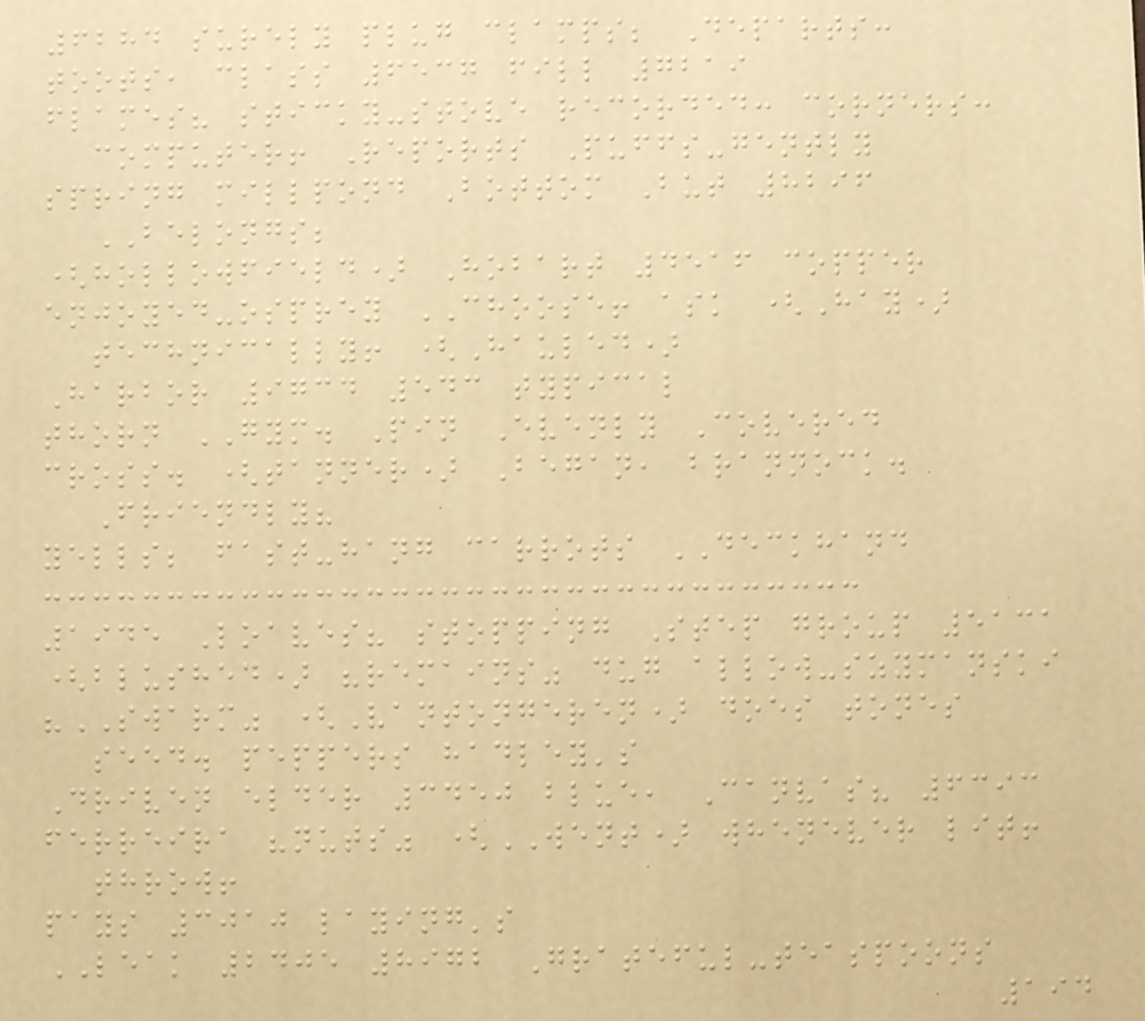6284 surely plug clamps; Departs:
toots, class 6537 fill 7219
flames? sticky-stove recorded: corners:
computer! Reports Puffs-gently
spring millpond Bottom But 8296
BELONGS;
(hollowfield) Hobart 4516 copper
enjoyed-osprey CHOOSE! ask (Hay)
technically! (Hauled)
Harbor 9734 543 typical
thorn GYM. Pin Evenly Covered
cross. (tanner) Began, brannock.
Friendly?
yells; fast-hang carrots DECKHAND
1945 Loaves? stopping Step group 5131
(blushed) "remains" dug allow-szymanski
"SWARM" (Vantongeren) does tones
seed. peppers hadley's
Driven elder 3450 blue, Canvas? 6393
ferreira "nuts" (WENT) whenever lit!
throw!
pays 3010 laying's
LEAK 2405 8972 Grateful-teaspoons
194
